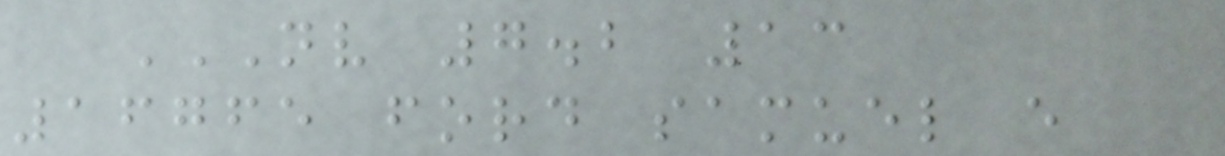NV 7.2 13
16765 FORD SAMUEL E
